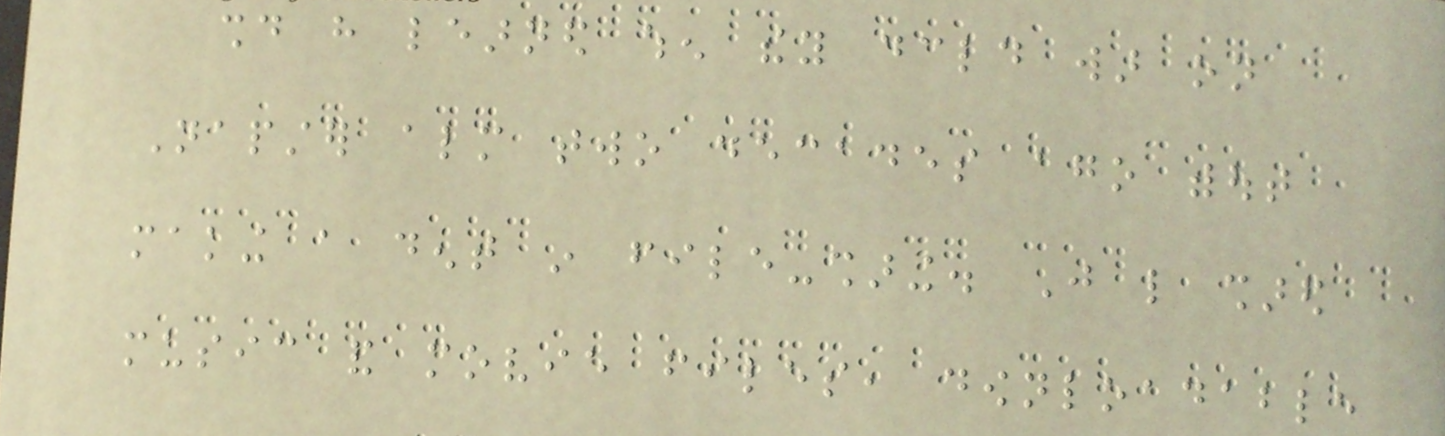should have learned when they declared war on
Napster almost two decades ago without
making a dent in file-sharing. Just like shared
music and movie files, downloadable
